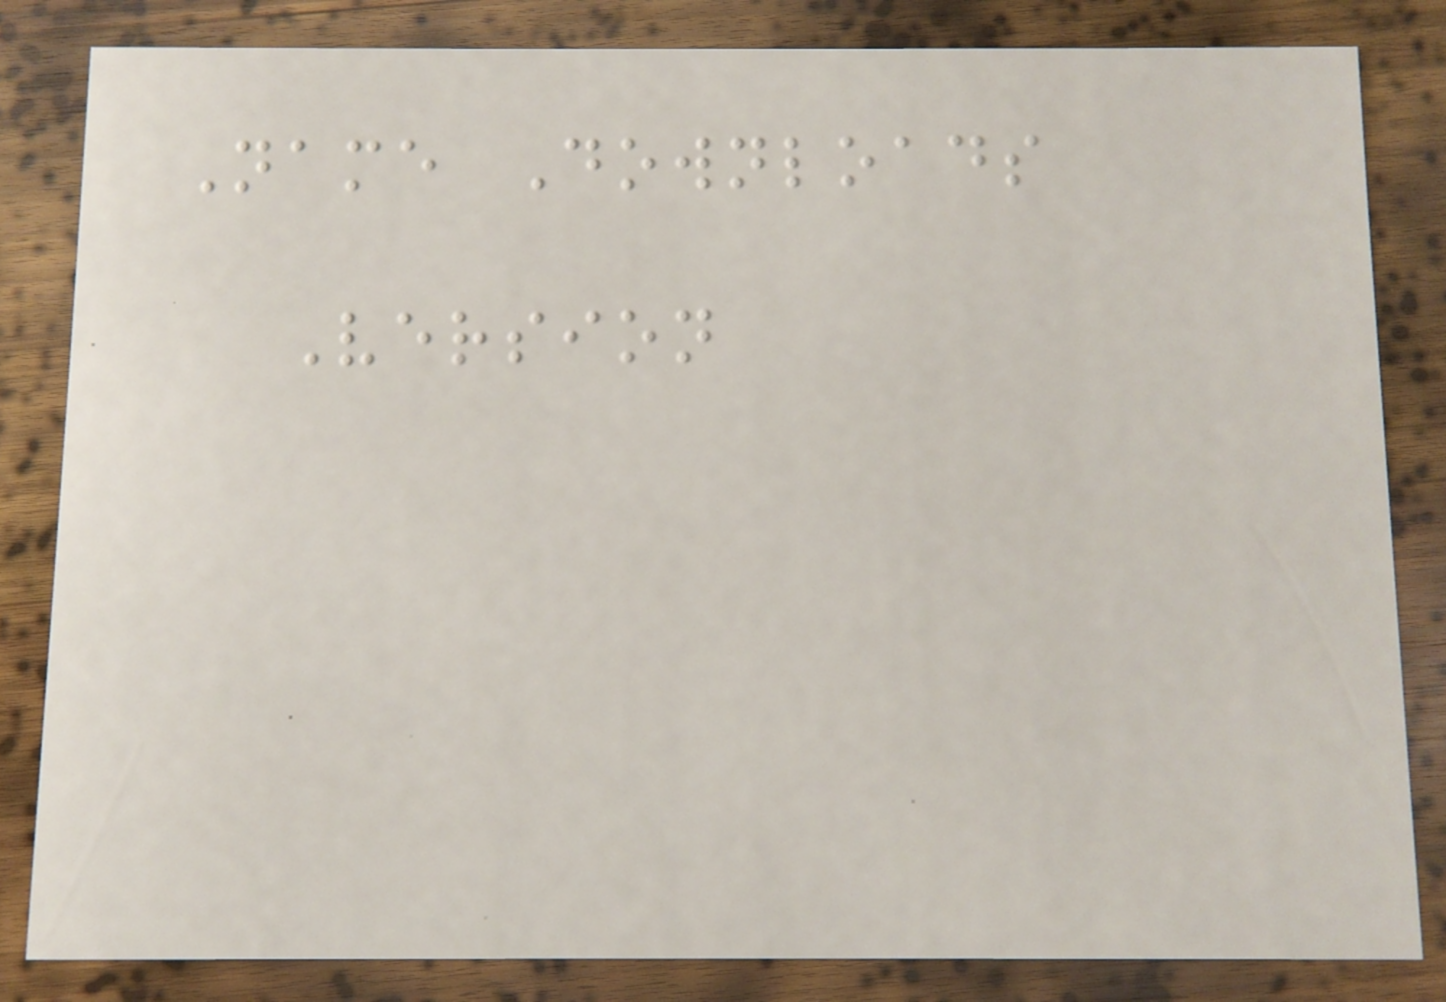Name Downloads
Version
